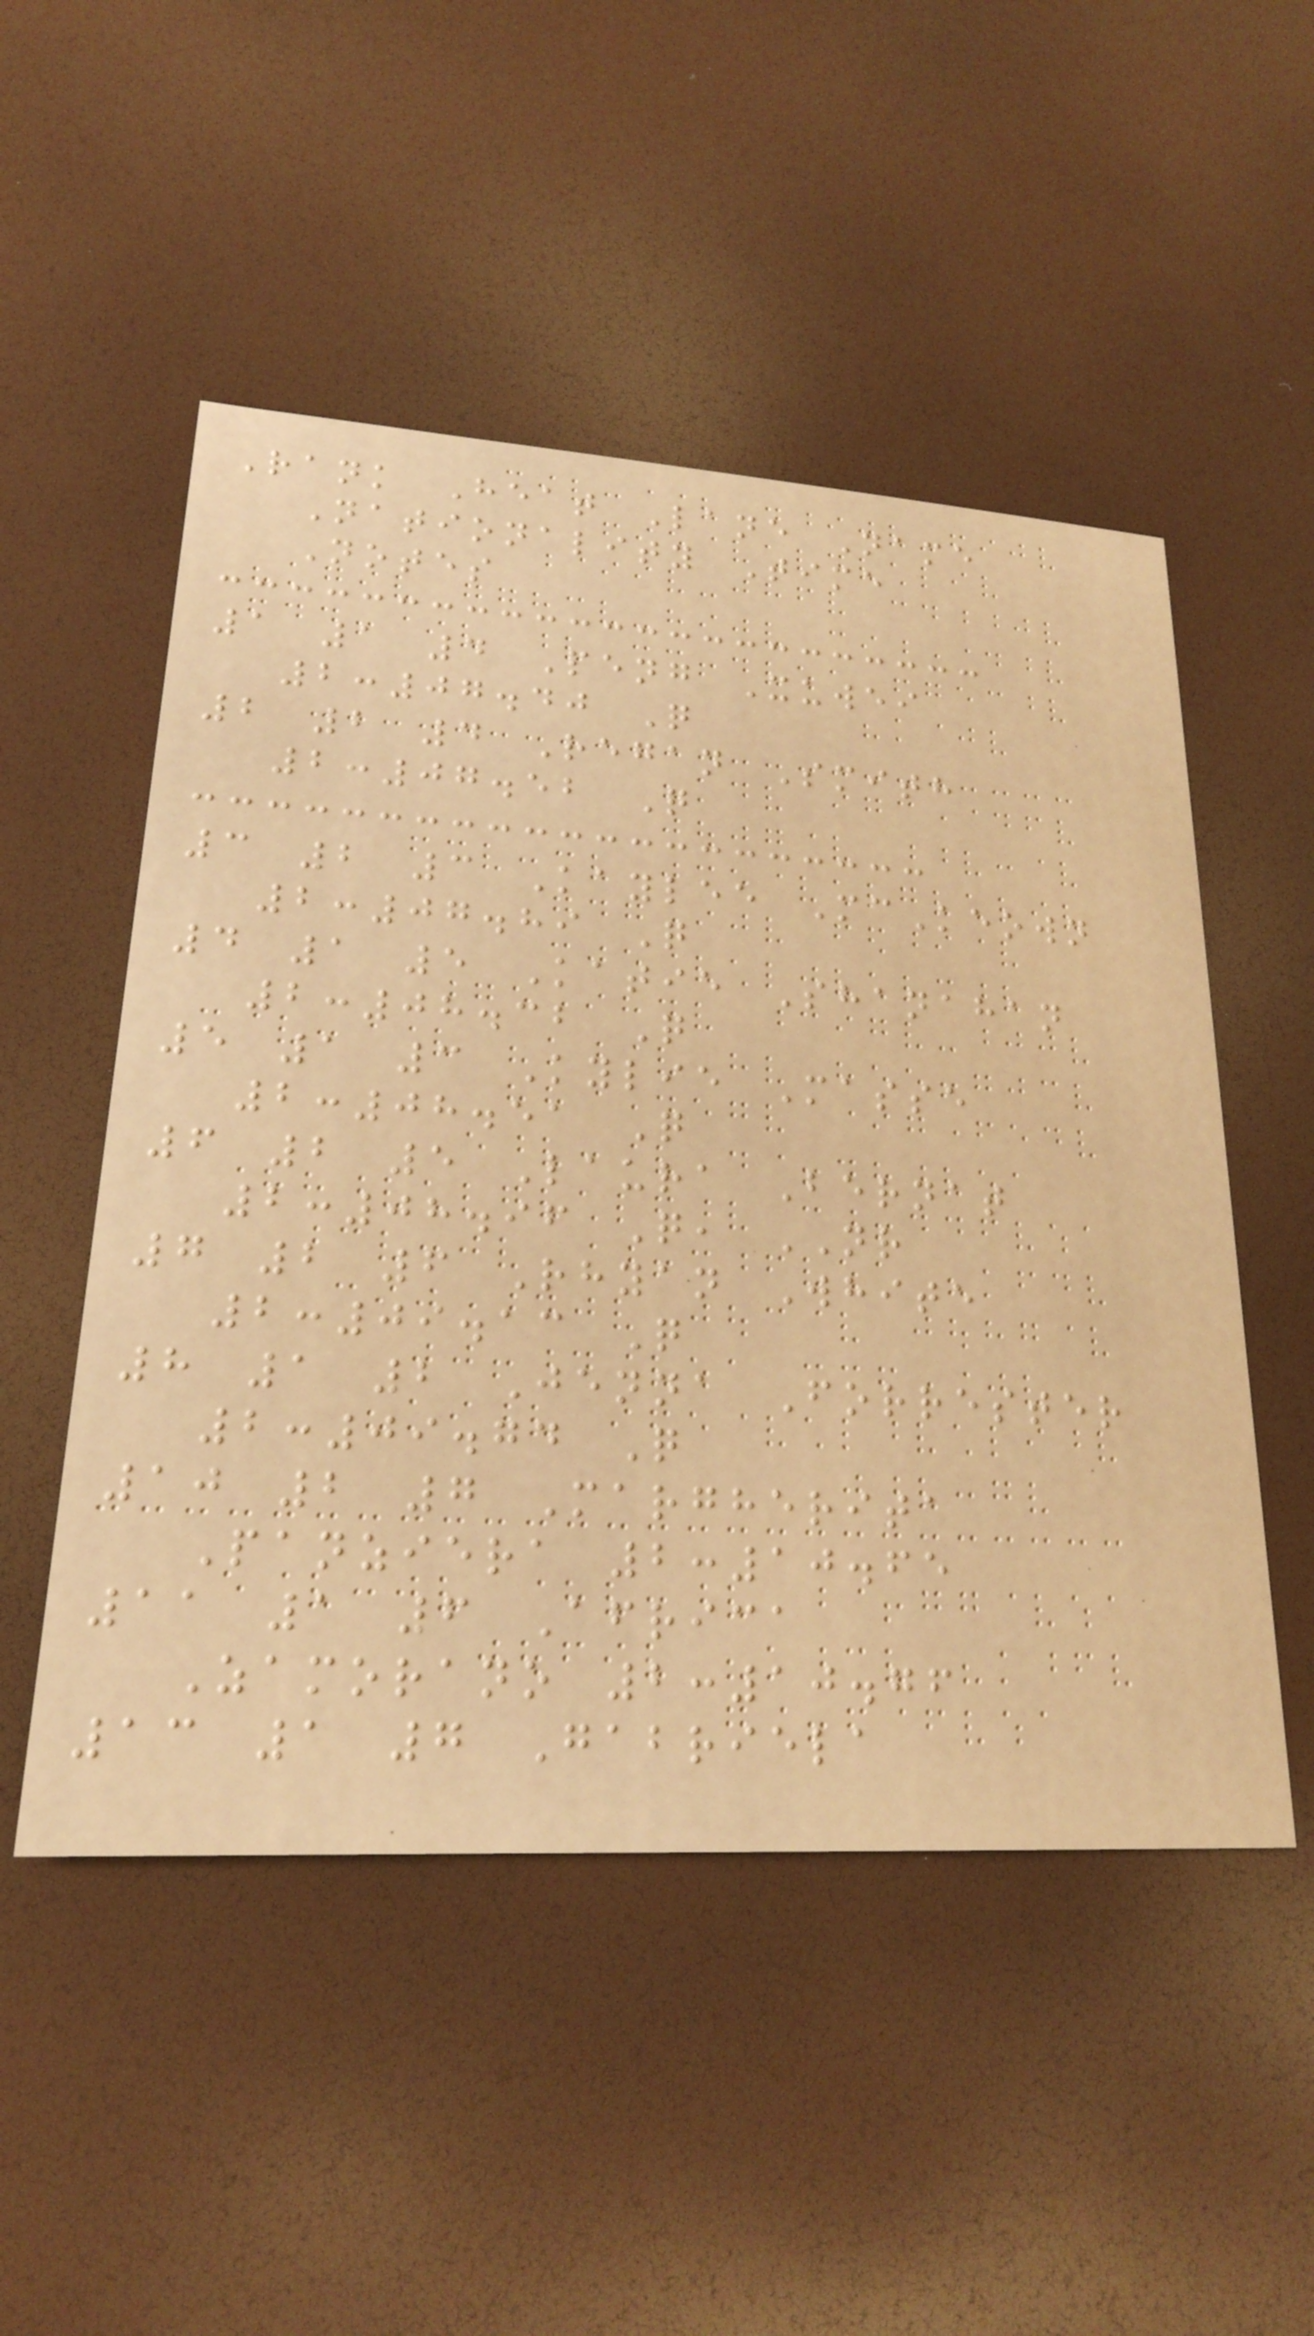Rank Heat Lane Name
Nationality Time
Notes
1 1 4 Peng Xuwei
2:07.40 Q
2 2 4 Regan Smith
2:07.52 Q
3 2 3 Kaylee McKeown
2:07.89 Q
4 1 5 Katie Shanahan
2:08.32 Q
5 1 3 Kylie Masse
2:08.51 Q
6 2 5 Laura Bernat
2:08.96 Q, NR
7 2 6 Rhyan White
2:09.13 Q
8 1 2 Jenna Forrester
2:09.74 Q
10 2 7 Margherita
Panziera 2:10.65
11 1 6 Africa
Zamorano 2:10.76
13 1 7 Gabriela
